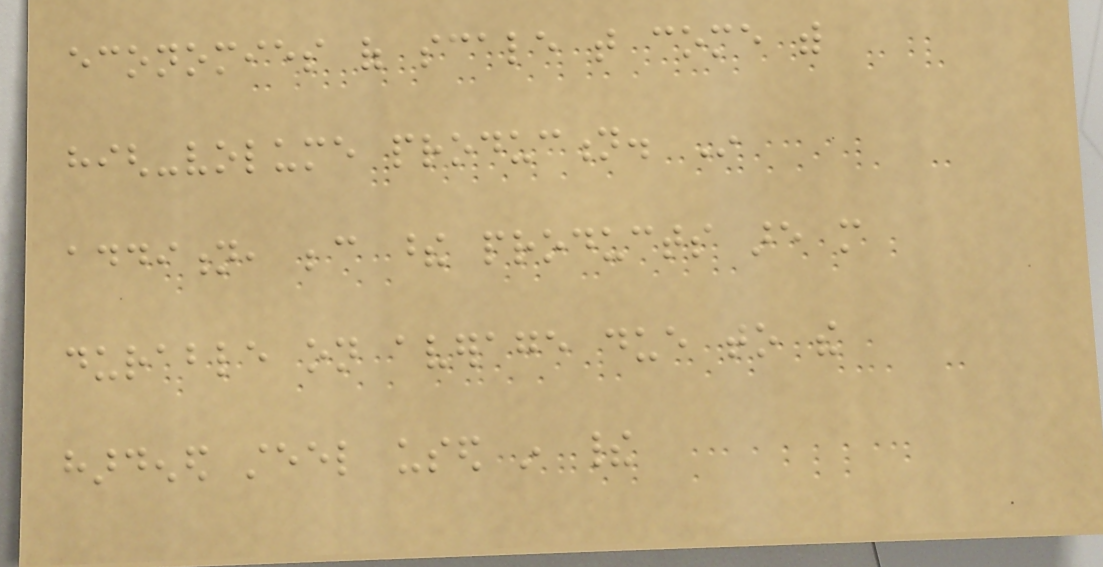economies of scale that come with
high-volume production. In
addition, because these products are more
durable on average due to the
hardened steel used in their
